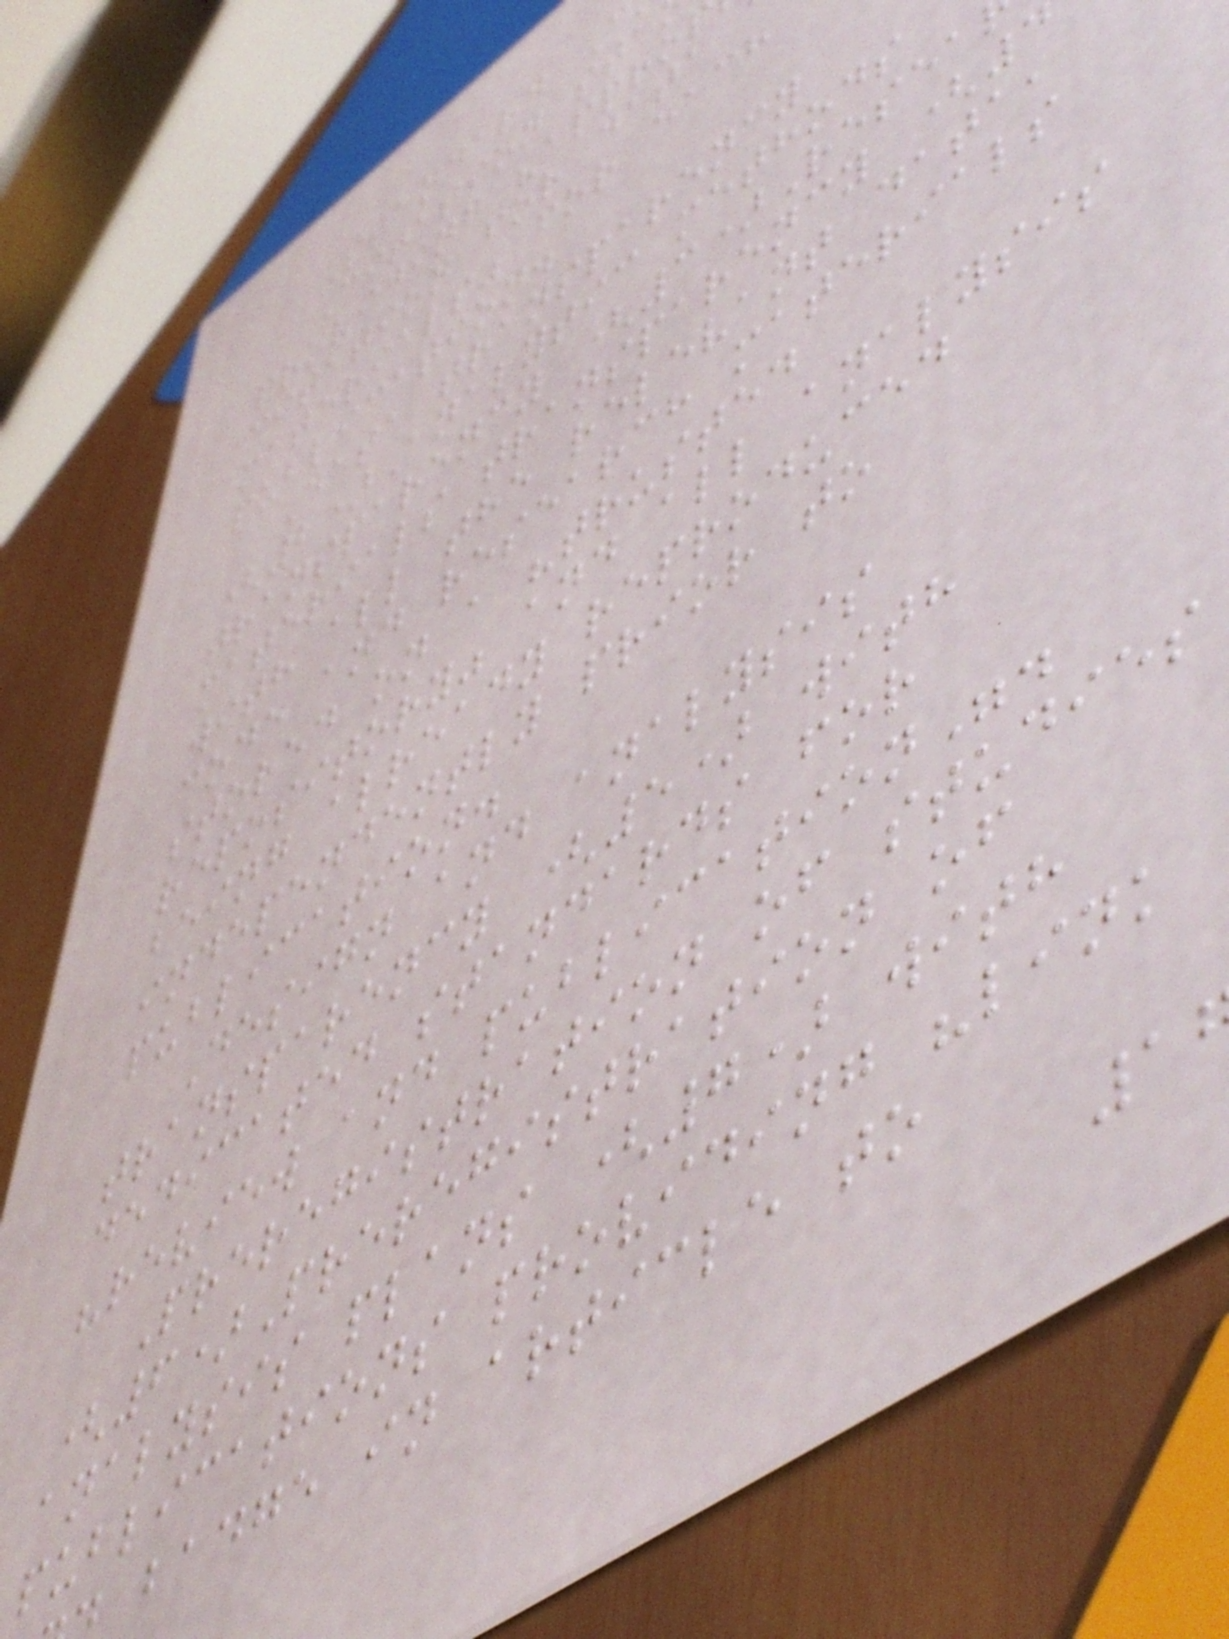Standard C
Citation sta
providing "appro
citation for data
materials" for each
publication.
Data transparency
(2)Analytic methods
transparency (3)Resea
materials transparency (
with all the relevant data,
code and research materials
stored on a "trusted
repository" and all analysis
being already reproduced
independently prior to
publication.
Design and analysis
transparency (5) with
dedicated standards for
"review and publication".
Preregistration of studies
(6)Preregistration of
analysis plans (7) with
publications providing "link
badge in article to
